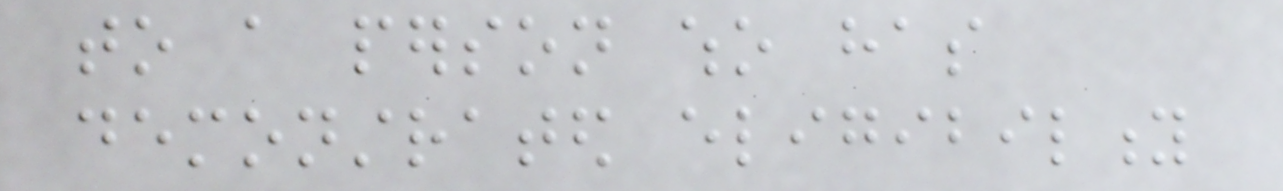to a person who has
demonstrated eligibility
